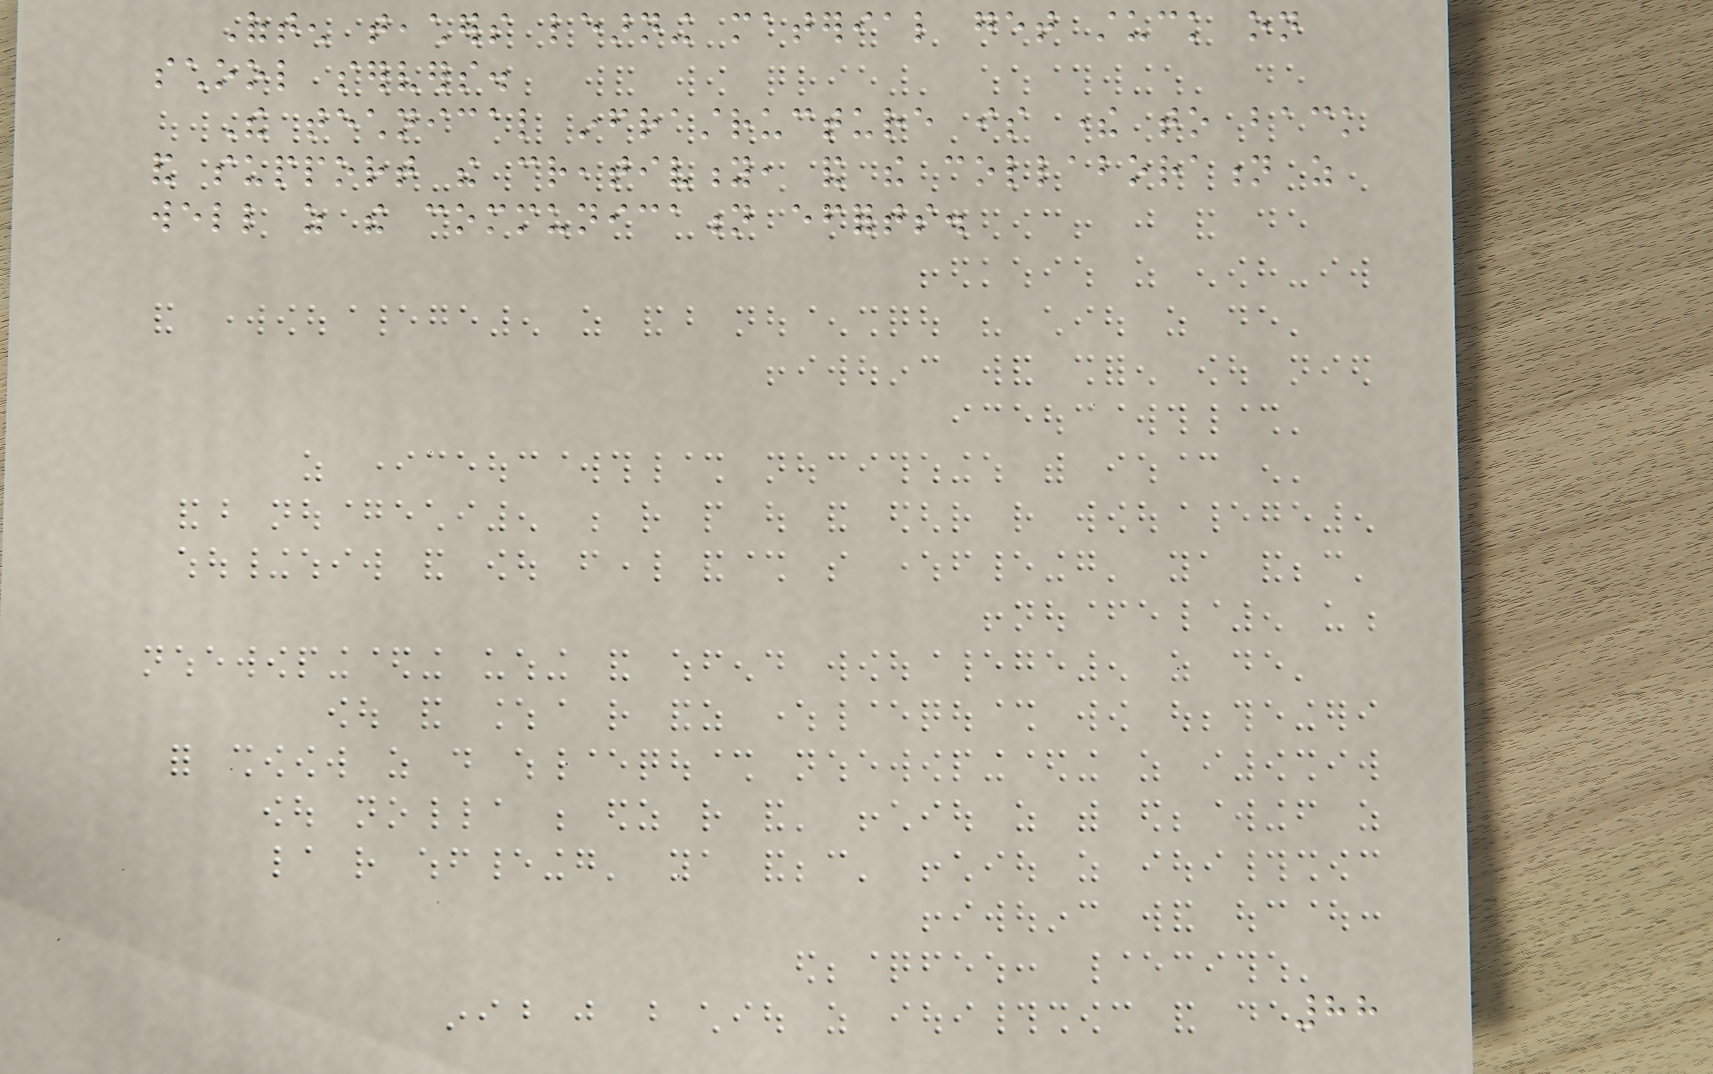Often teachers learning material get stuck on
school servers.
The technical infrastructure is there to back
and support the creativity, and the collaboration as
well as the communication efforts.
88
